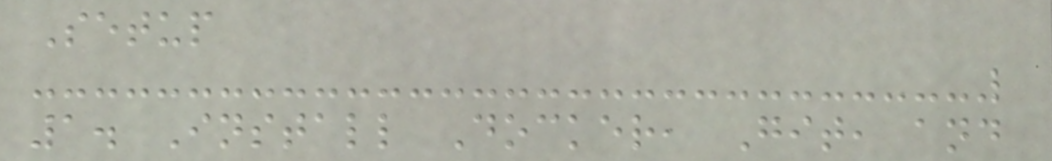Setup
1. Install Docker, Git, and
